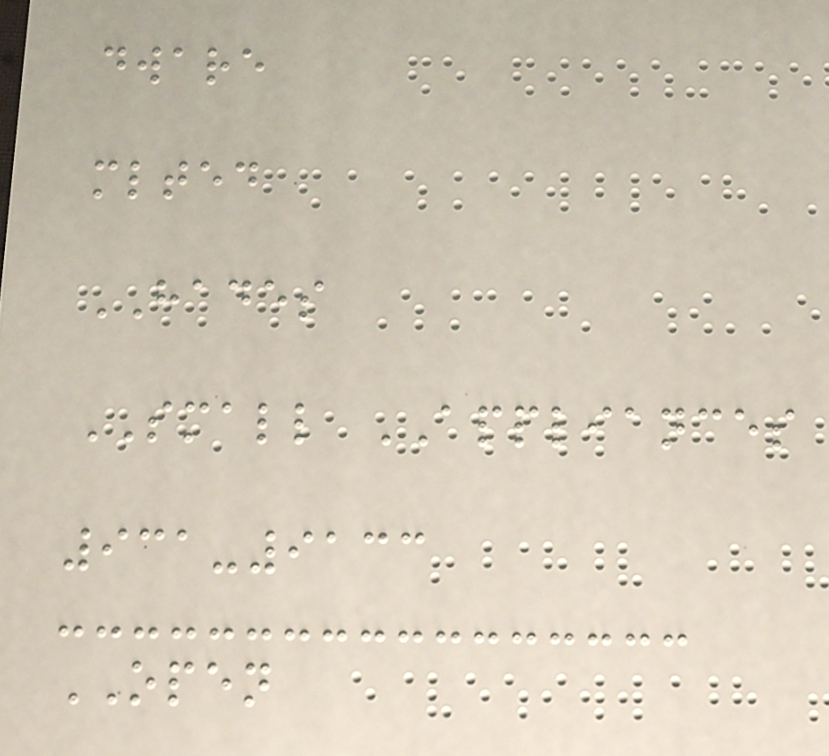dware
mlted
HADES
SMALL APPLIANCES
931-9133
OPEN
